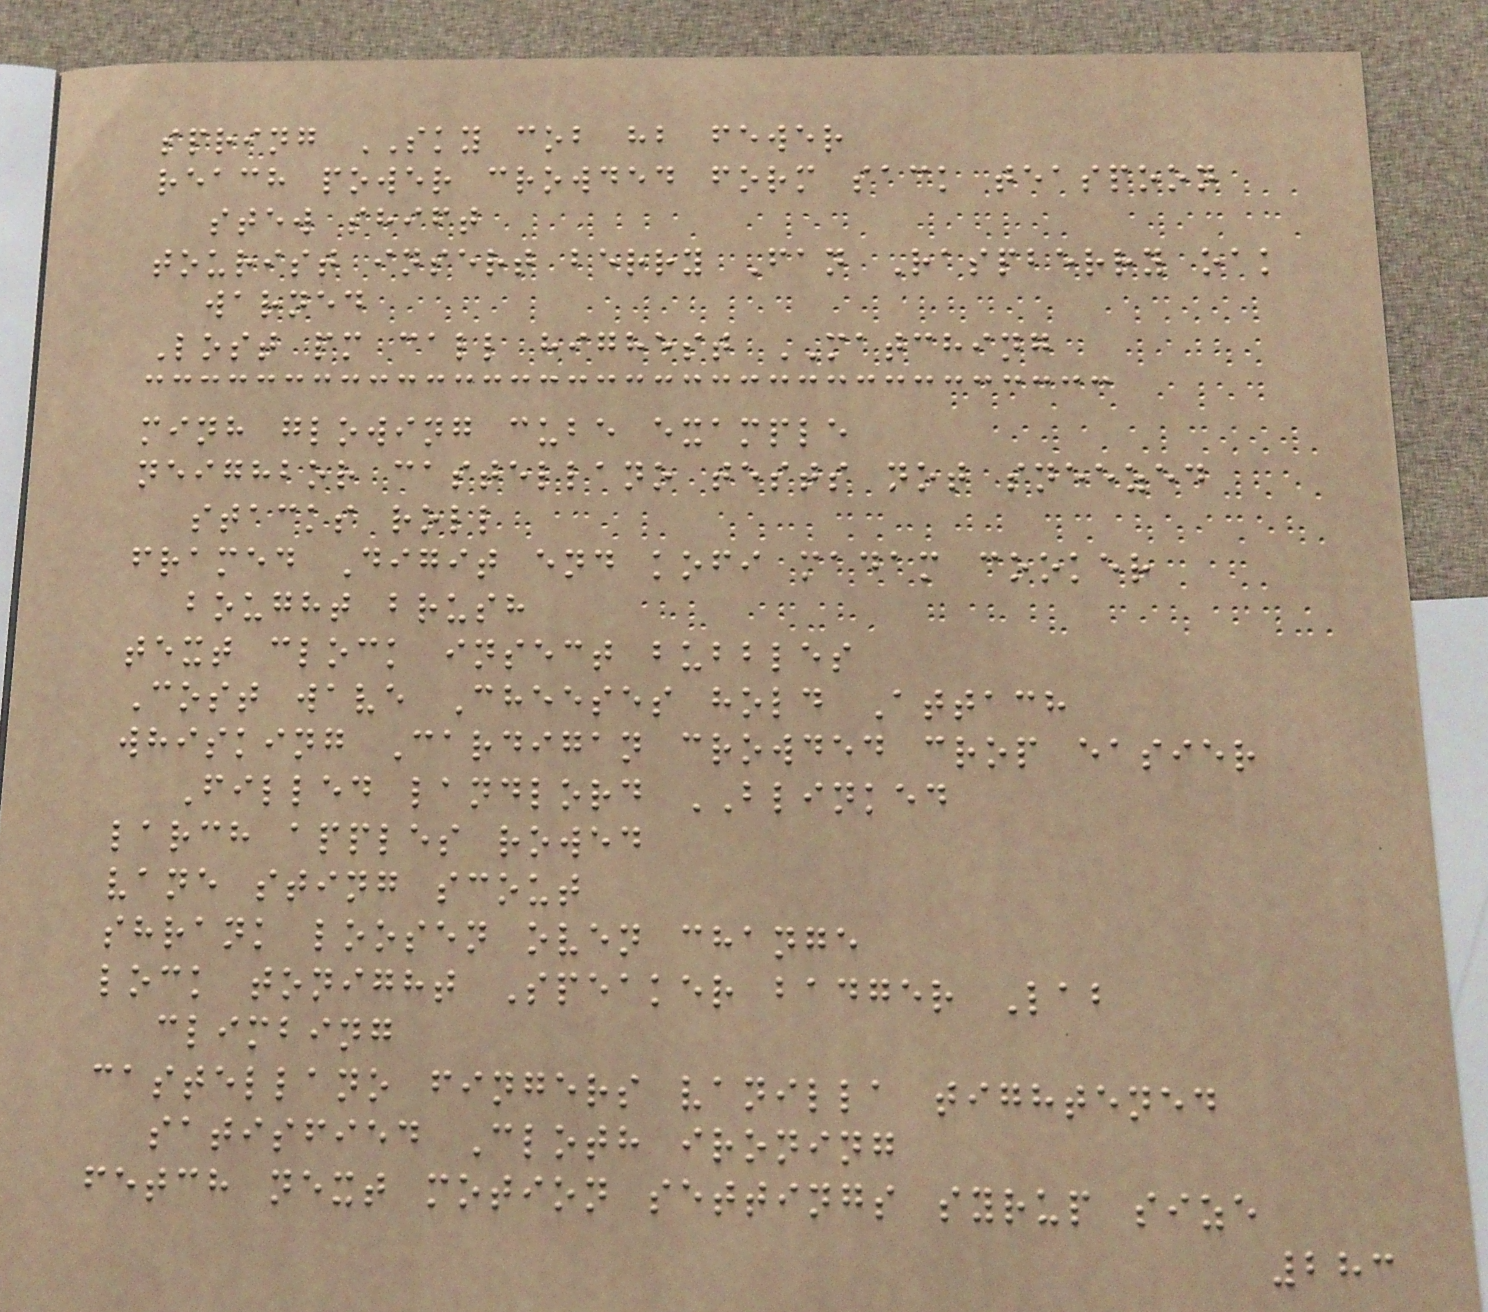spring SKY cob hb fewer
reach power crowded form sack teaspoon
stew shift
tourist insert berry Fan Raspberry oak
warned
Lost pm call highest MATCHING
minh glowing cube example
neighbor castellano tests not sneezed
stacks roll
framed Digit end kofi madam cooker
bought brush
text clock insect bubbles
Cost wave Cheeses hold Attach
whisking Cardigan crowded crop easier
Filled landlord BLINKED
larch apples rowed
vane sting scout
shrank loosen oven change
lock tonight Speaker badger Lab
climbing
castellano fingers vanilla tightened
satisfied Cloth ironing
fetch next motion settings syrup size
283
